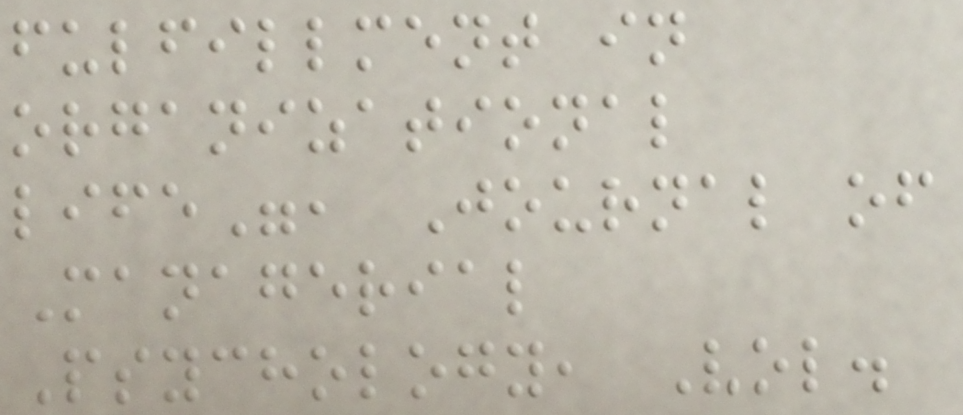fulfillment in
organizational
life", Journal of
Managerial
Psychology, Vol.
